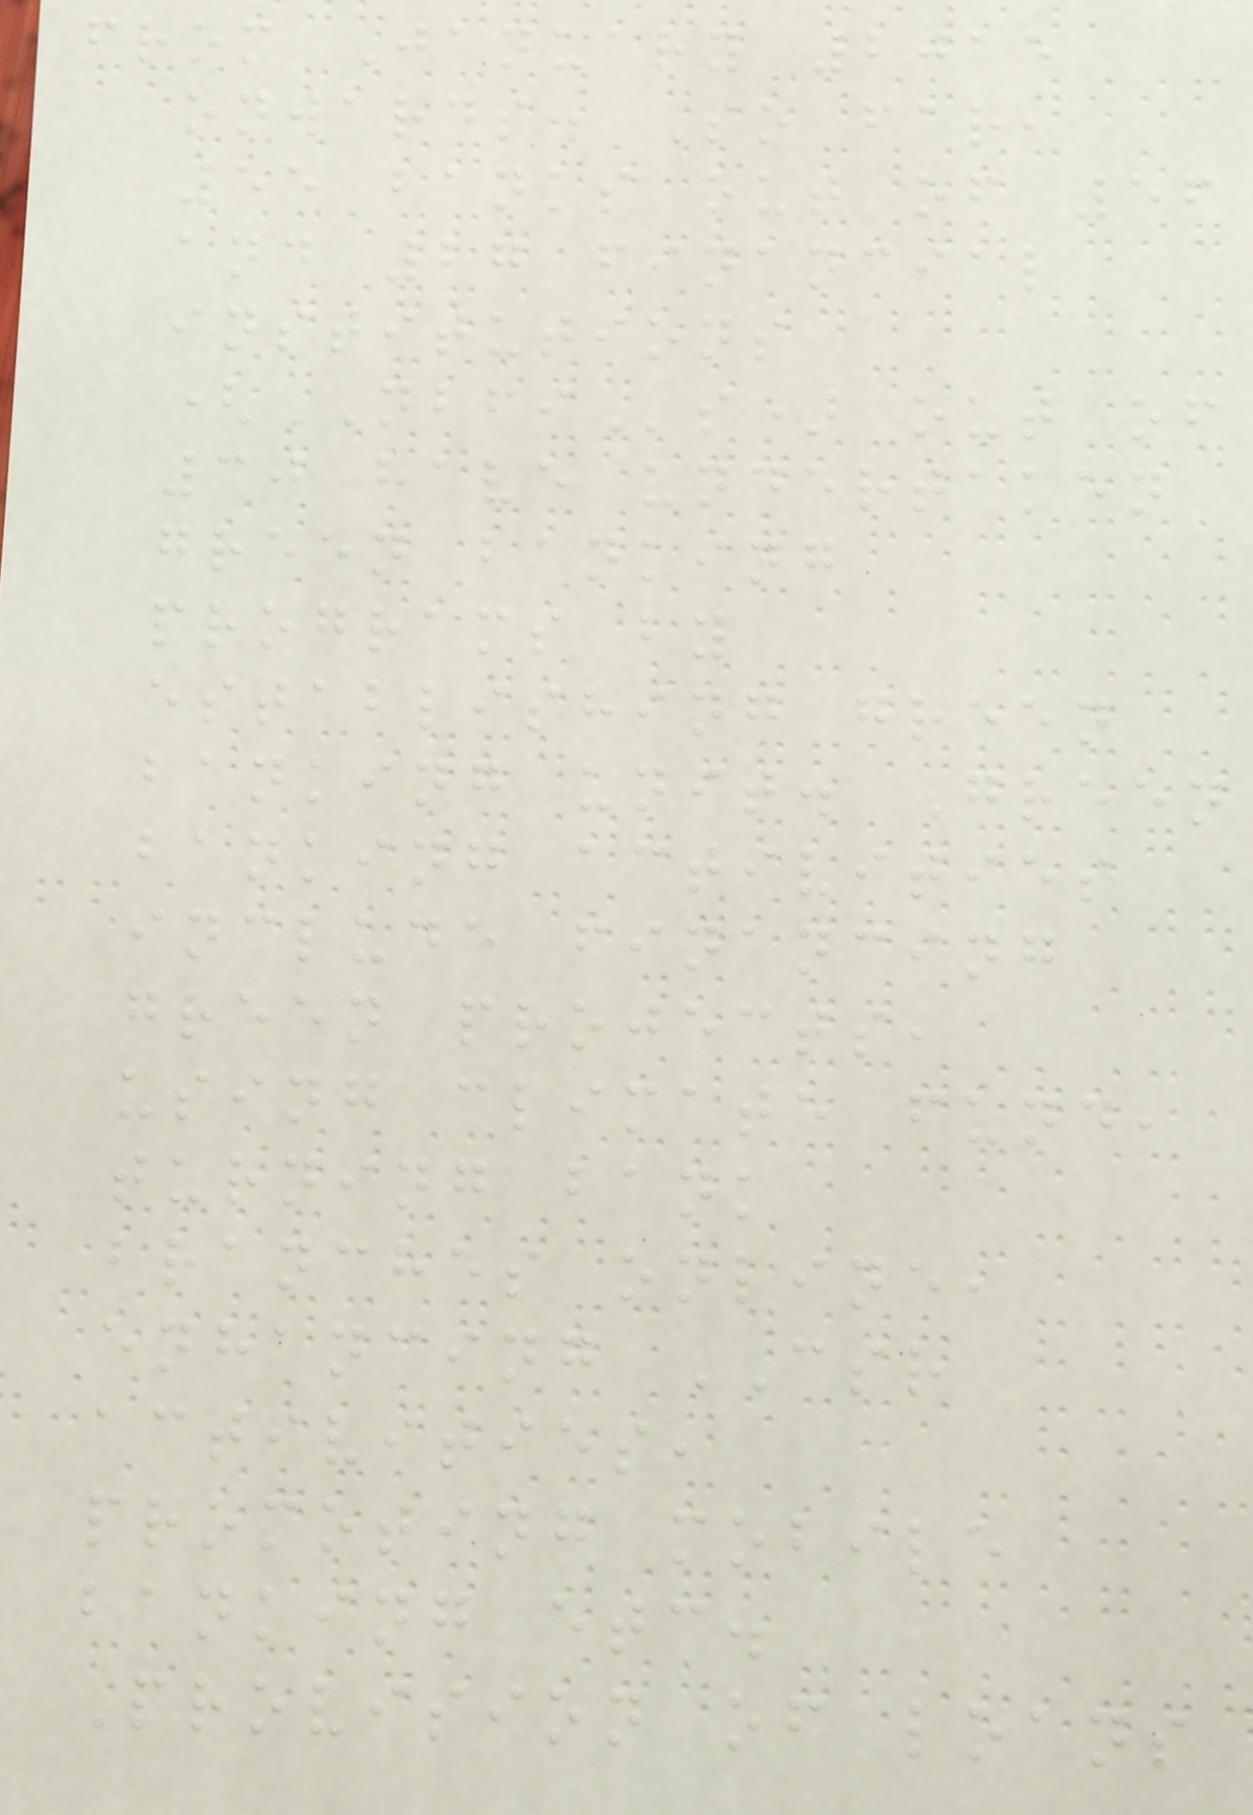from January 2015
onwards. So far,
55 banks out of 56
and 27 financial
institutions
(NBFIs) out of
30 have undertaken
green banking
programs by
establishing green
banking unit. Green
banking activities
include financing
green projects,
using climate fund,
turning bank
branches online,
enhancing CSR
activities,
promoting mobile
banking etc.
Provision of loans
